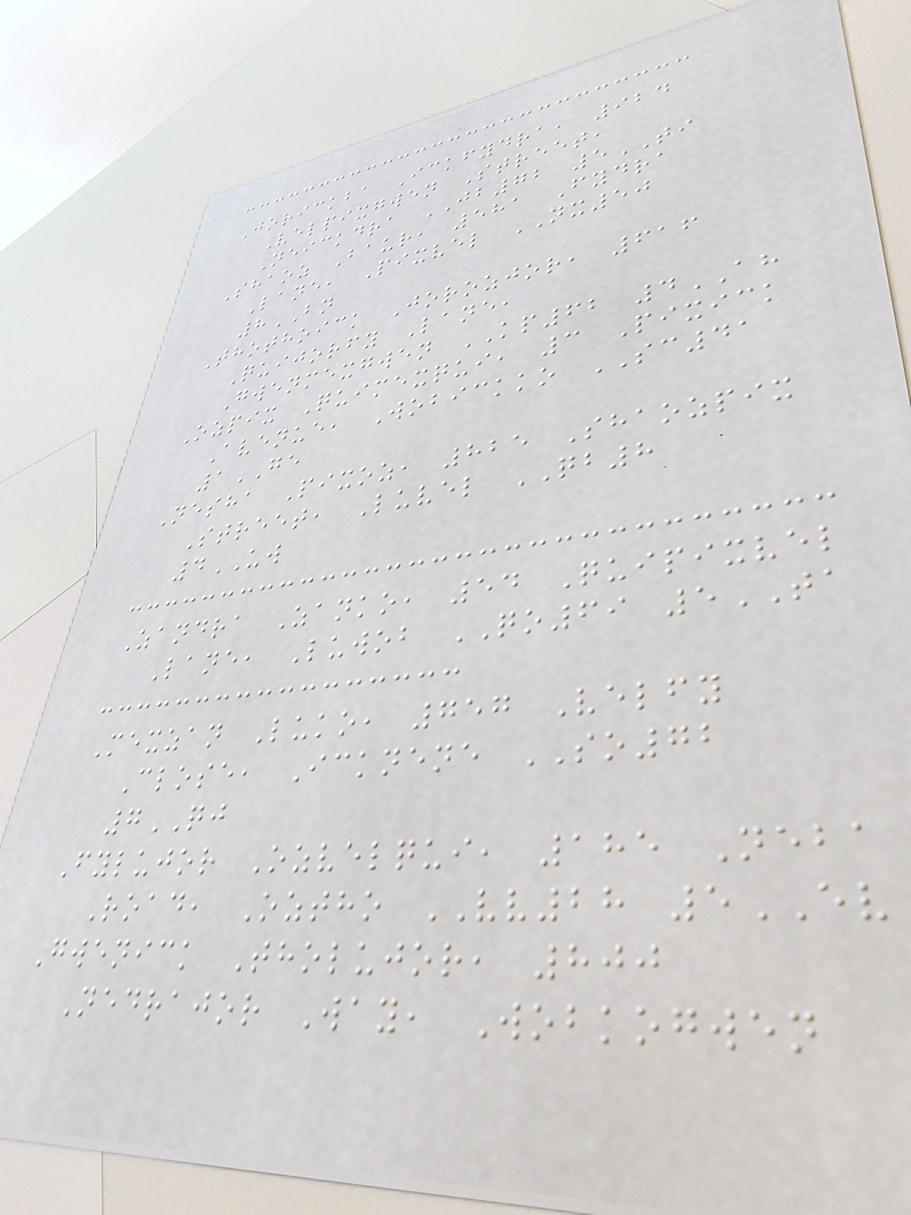Jorickba Ickfydra, 924
Velpixgwen Street,
Neickdra JB72 5TI
Shaoz Baur, 581 Fydra
Lane, Pixvel NX50
8BN
Thothoick Jorozjor, 616
Quijorfy Lane,
Gwenmexgwen KP62 4AH
Ozpix Quimexqui, 3 Pixick
Avenue, Wobickko SC41
1GE
Nesha Pixoz, 825 Shaozpix
Street, Luvel QB8
4UW
Zandra Zanko, 54 Quipixvel
Lane, Luwob QO69 5TA
Mexzan Luko, 757 Velfy
Close, Icknene SO72
7QJ
Fylujor Ozvelqui, 185 Neba
Road, Oztho VV28 5EV
Gwenick Tholujor, 800
Nedrajor Way, Wobkogwen
